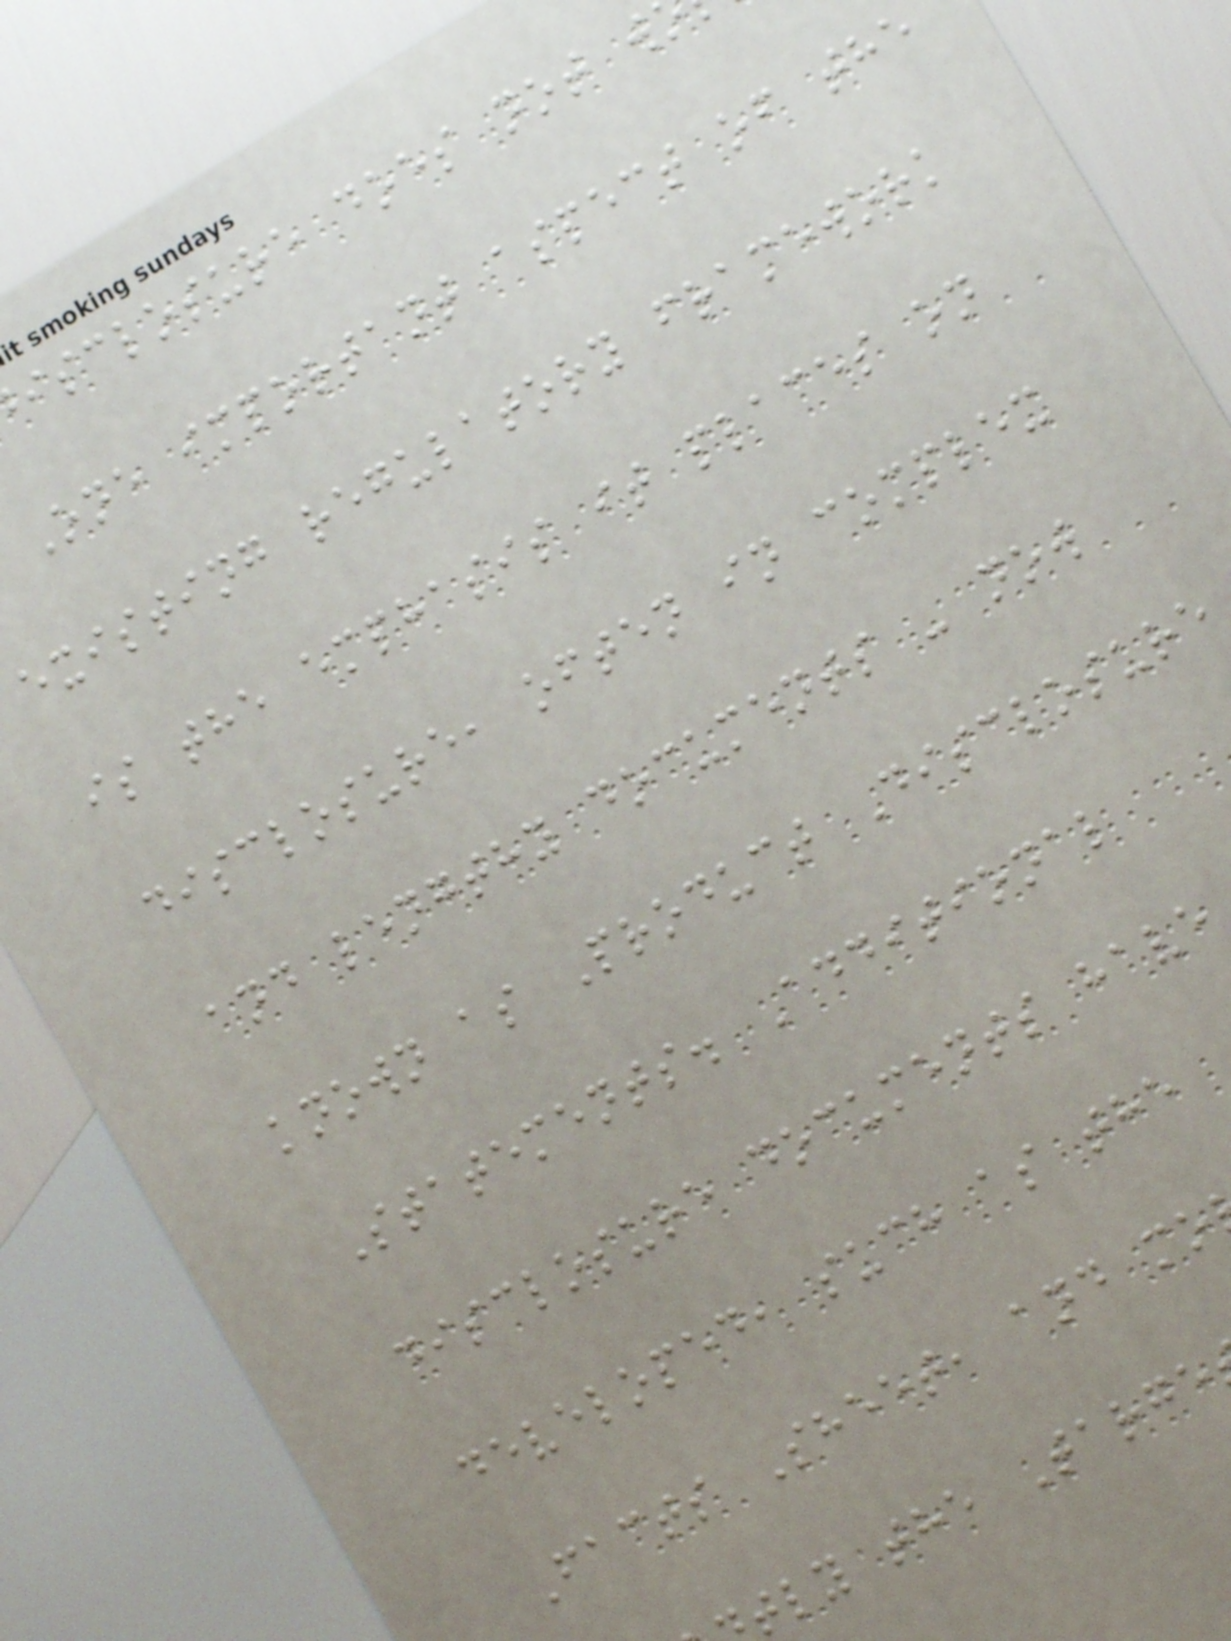isclosure does not w
One important aspect of the
existing regulatory framework
is the emphasis it places on
disclosure, often in complex
and lengthy documents - now
known as Product Disclosure
Statements. Additional
disclosure documents have
developed, such as the
Facts Sheet, and mo
tly the Targe
